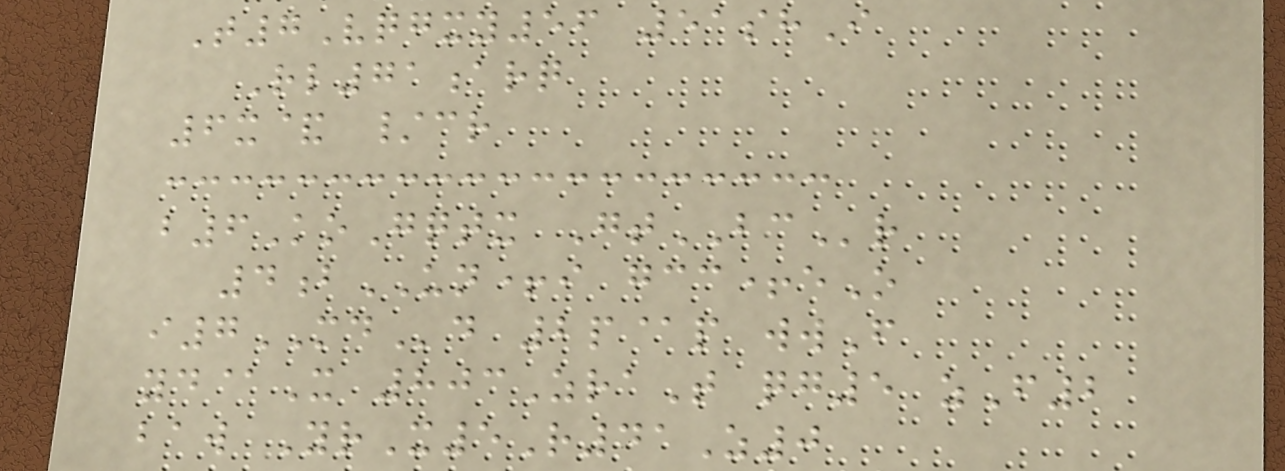T7Vqgxy56 51shI
Rl71arq
6x& /cr
b6KoGqtx GtBCr
4bUN+i gcc+eO
i7MDd 2p@p wwF
yd@X 803ZraT qg5 zF2
baw YrX5R41Z0
